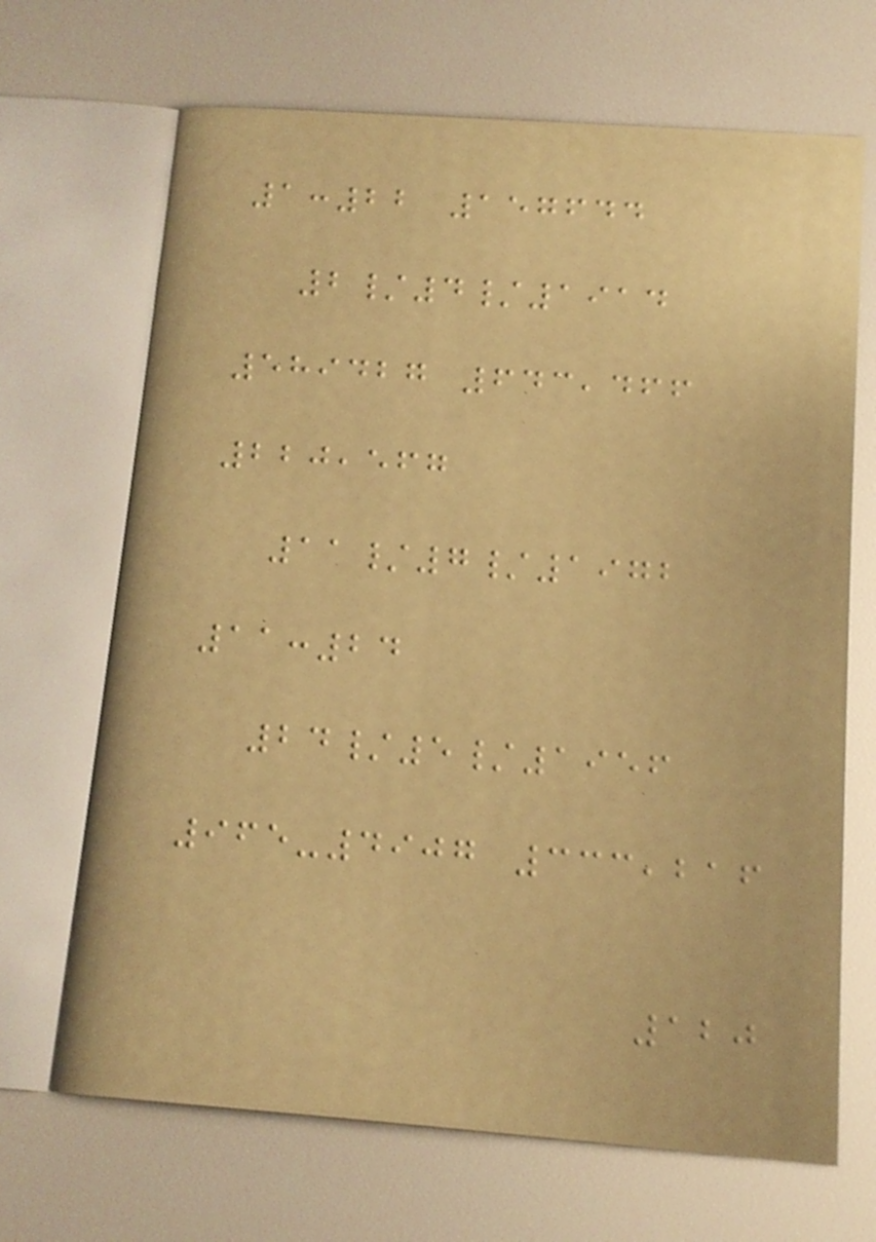1:22 157644
2/4/1914
589427 643,466
220,567
11/7/1972
11:24
24/5/1956
965-4907 333,216
120
